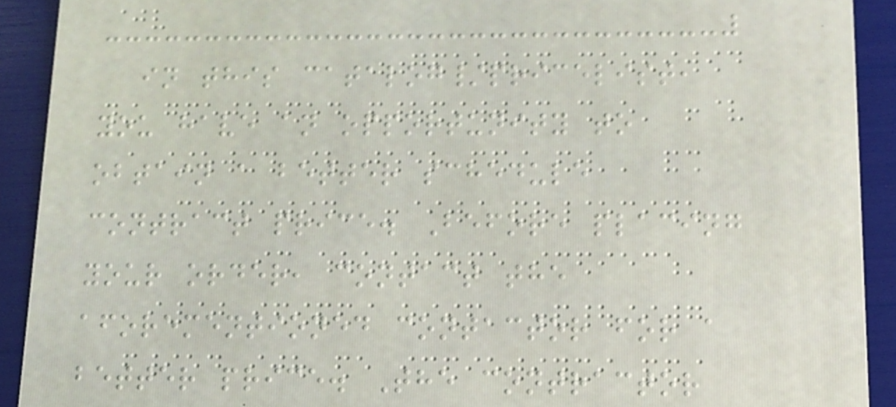in this catalog/pricelist,
you have an opportunity to
obtain a better schedule
contract price. Before placing
your order, contact the
aforementioned contactor for a
better price. The contractor
